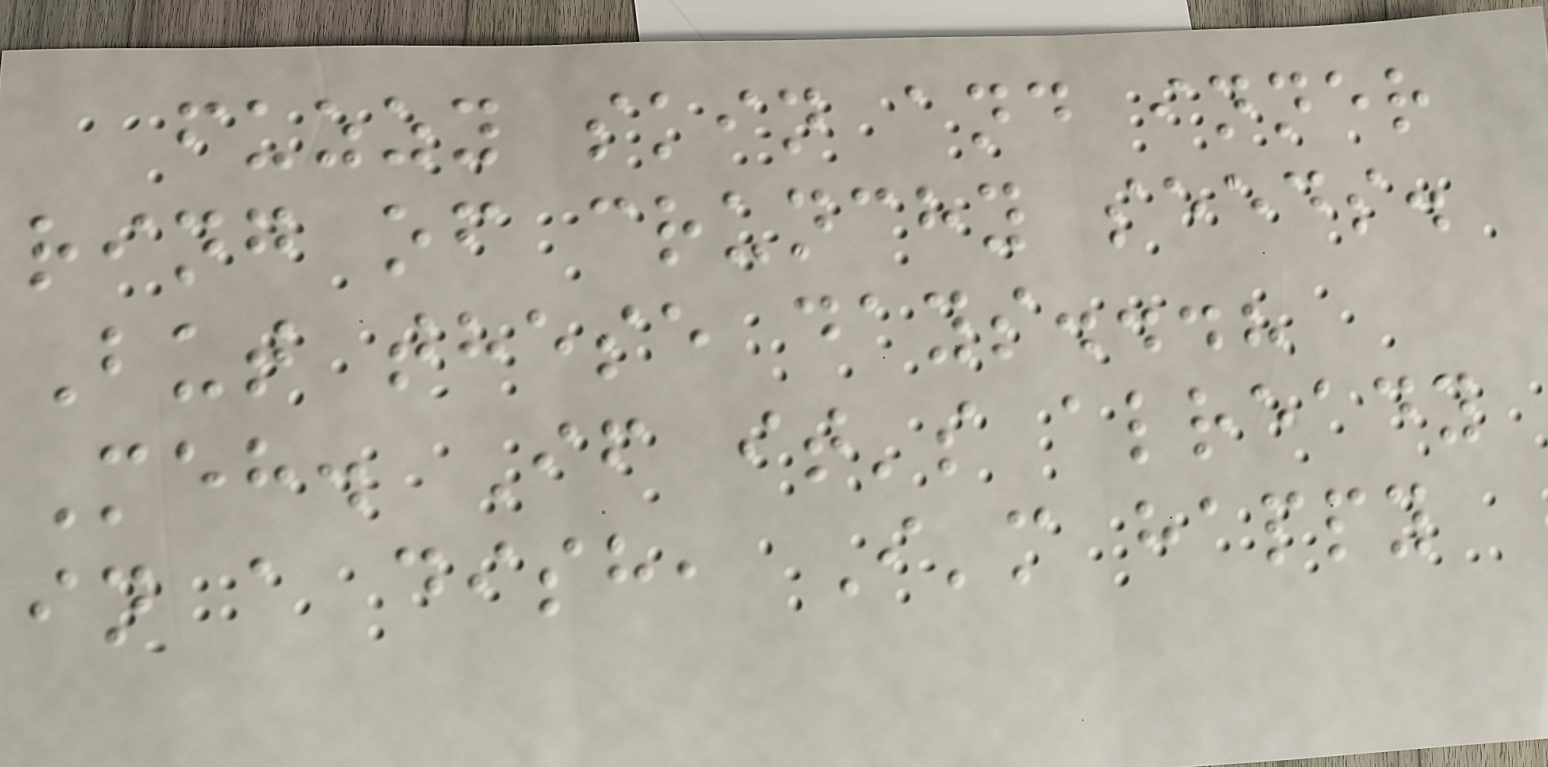fuzzy skin and inner
ring of crunchy seeds.
But these days...?
Meh. If it's already
in a dish, I'm happy
